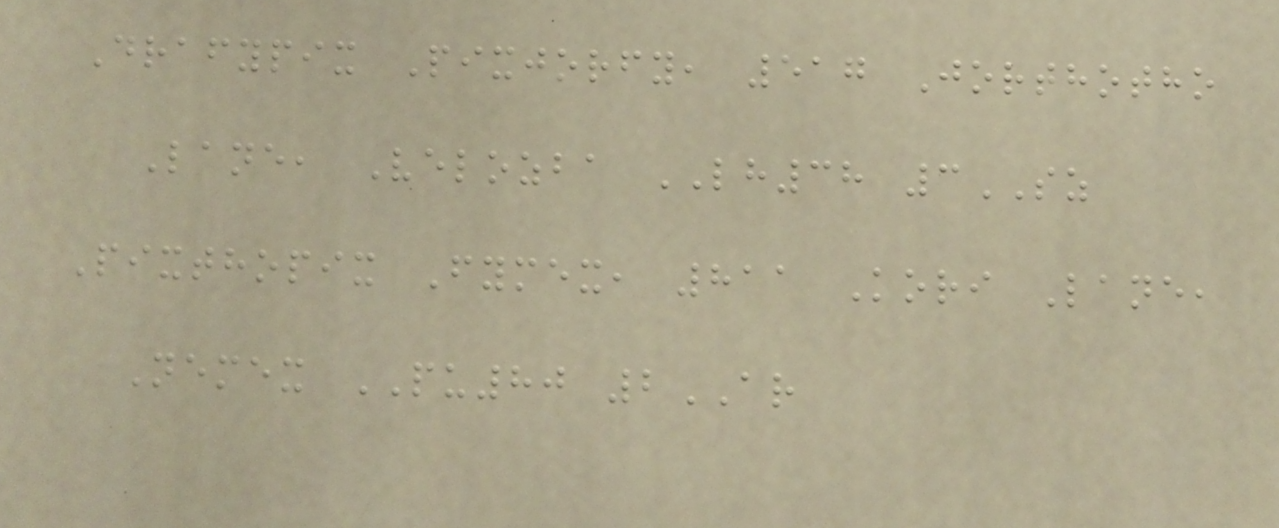Drafypix Pixjorfy, 517 Jorthotho
Lane, Velozba LH38 3SZ
Pixthopix Fymex, 811 Kori Lane,
Nemex PU80 2AR
